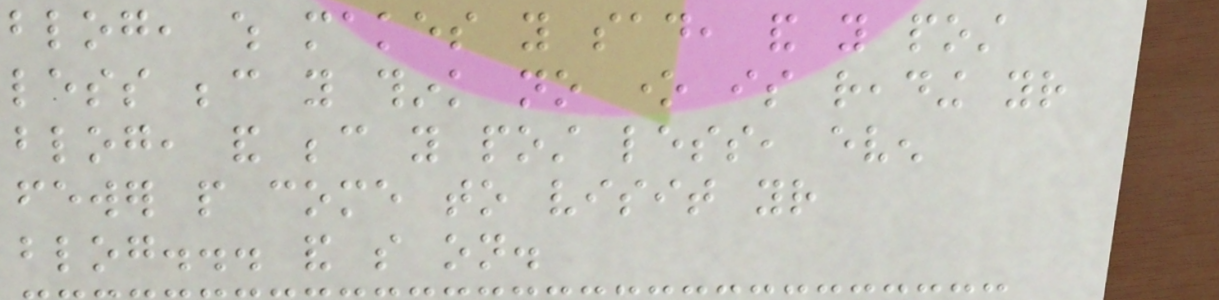blog, which makes you sad, and you post
less because you think no one is reading your
blog, and because you post less, even
fewer people come to visit your
blog... and so on.
